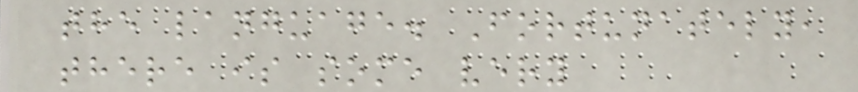the language. Fortunately,
there is some very
